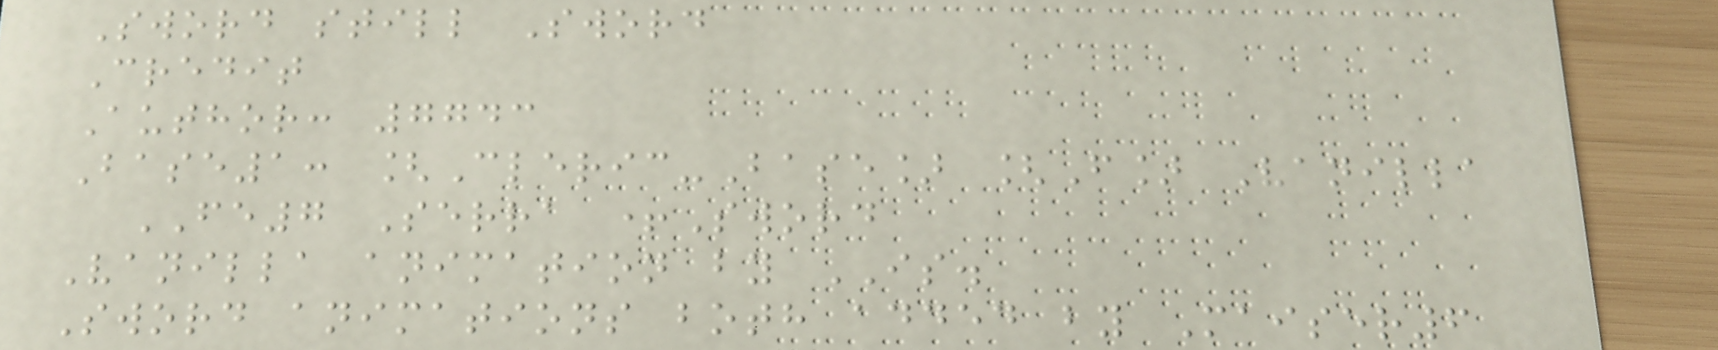Sword still Sword
Credit
Author: 7743
Base1: [Cleric-Base] [F] Vanilla
FE7 Serra +Sword
Vanilla animation by IS.
Sword animations both added by Maiser6
